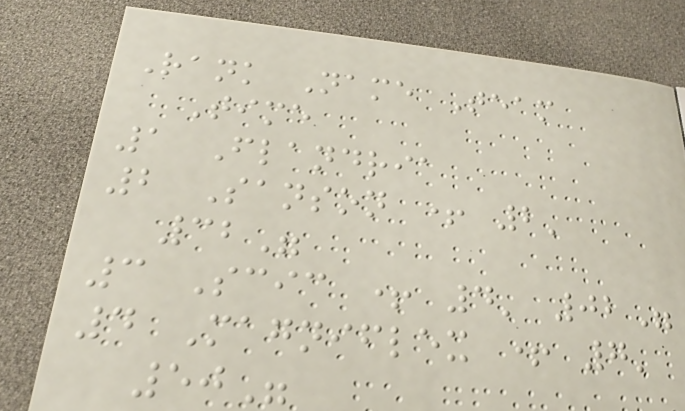Rank Name Team
Time
1 Flandria
2 Sanson + 2'
32"
3 Scic + 4' 02"
4 Magniflex + 7'
50"
